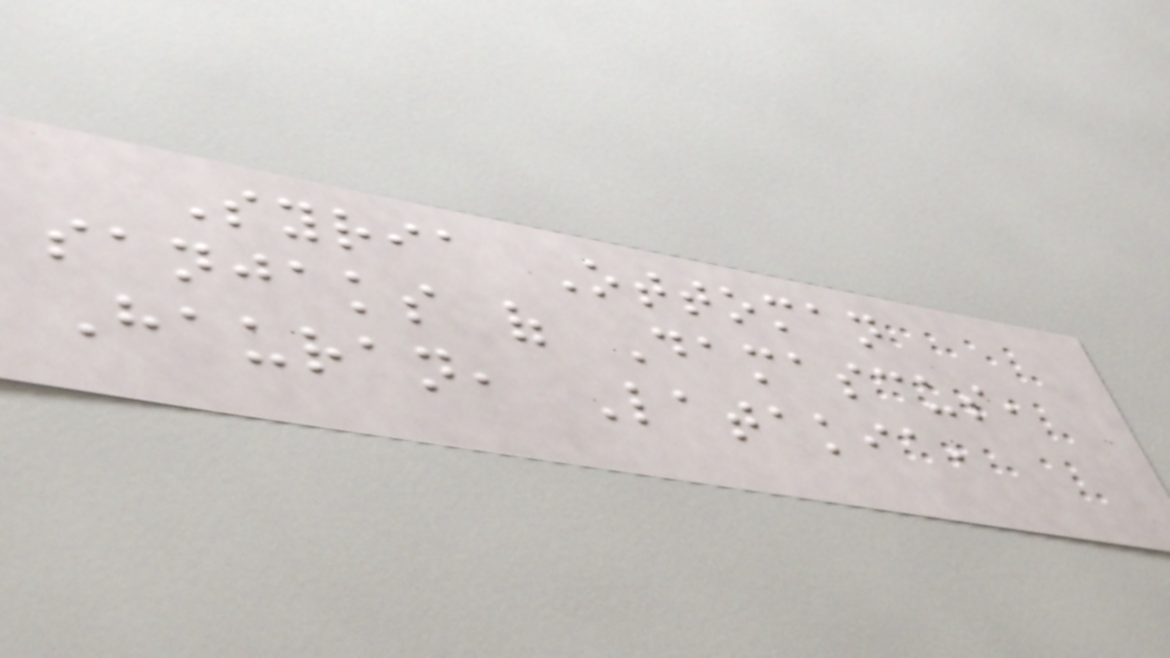Syria Ottoman
sanjaks of Damascus,
Hauran, Latakia,
